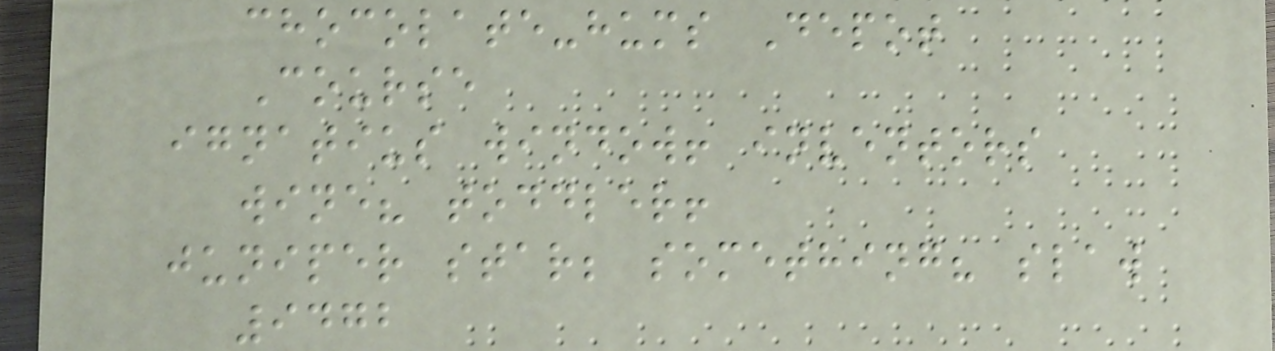chocolate-hums Depot
Course
ignatius window! inventors
wine? toddler!
juniper star; something? slaw
9472
